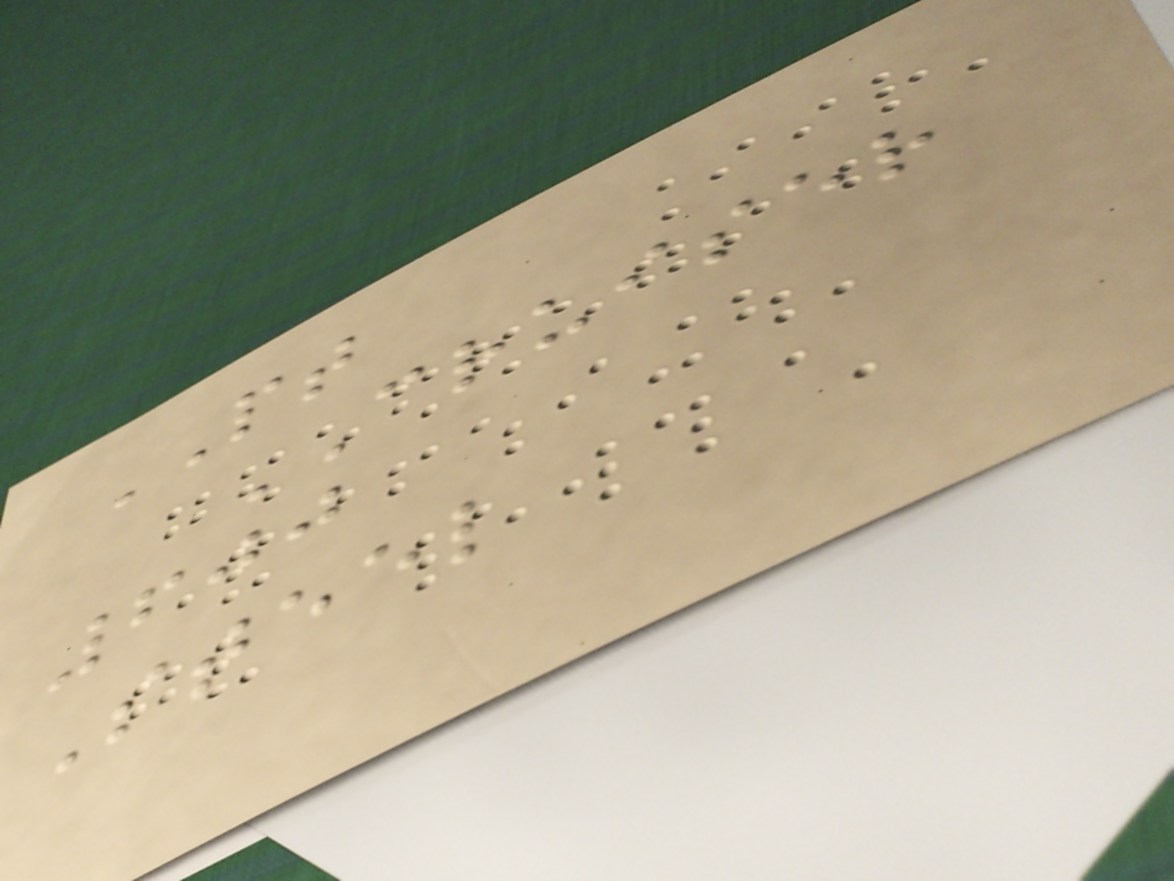PT
CRUISER
600
Steel
